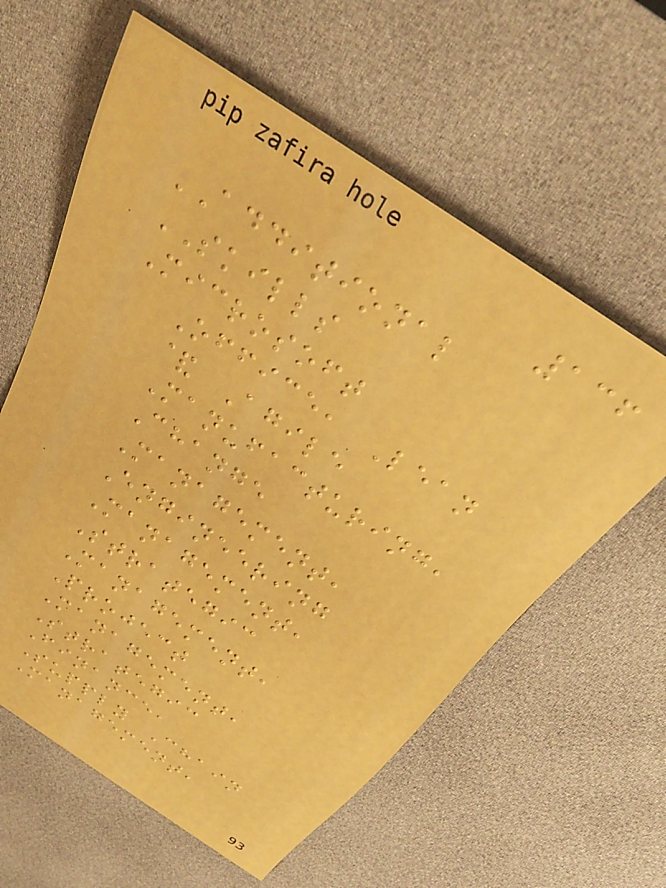136
ADDITIONAL
SKILLS
Microsoft
Office, Lean
& Agile
Manufacturing,
Change
Management,
Engineering
Management,
Strategic
Management,
Project
Management,
Strategic
Finance,
Supply Chain
Management,
